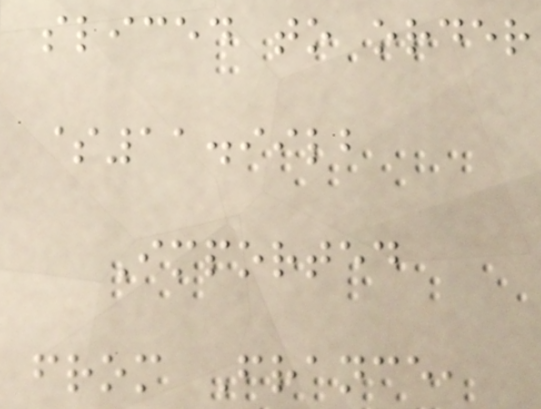sliced to order
$11.99lb
Imported
from France,
